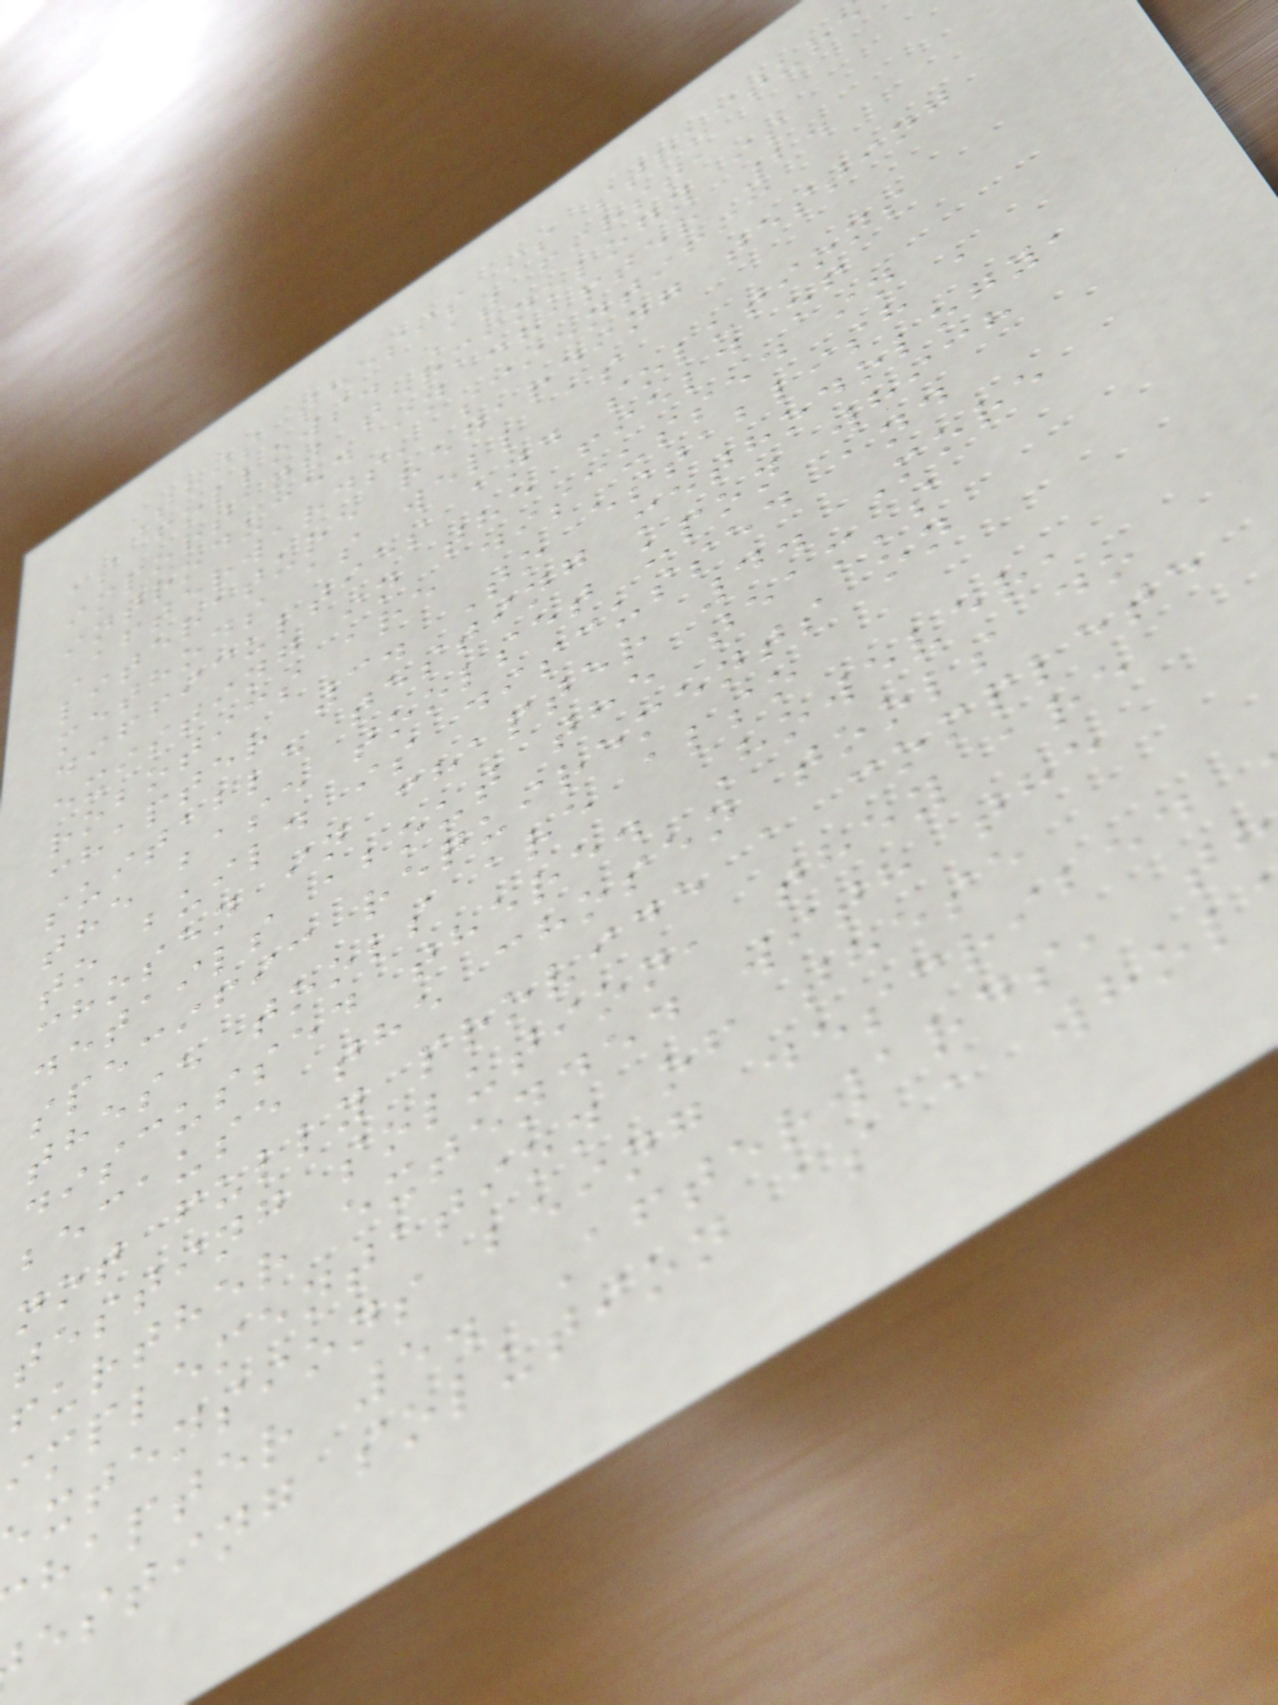This thesis is structure
as follows. At first,
important terminology is
introduced in chapter 2.
Afterwards, scientific
literature regarding testing
methods as well as
difficulties and solutions
existing in the field of
robotics are discussed in
chapter 3. To establish a
suitable testing methodology,
the base toolset upon which
to build is discussed and
chosen in chapter 4. More
details about the team's
specific requirements on
these tools are also
discussed there. However,
because the chosen tools do
not fully provide a complete
testing solution, they are
further extended with the
implementation of these
xtensions being described
hapter 5. Afterwards, t
esting solution as a whol
